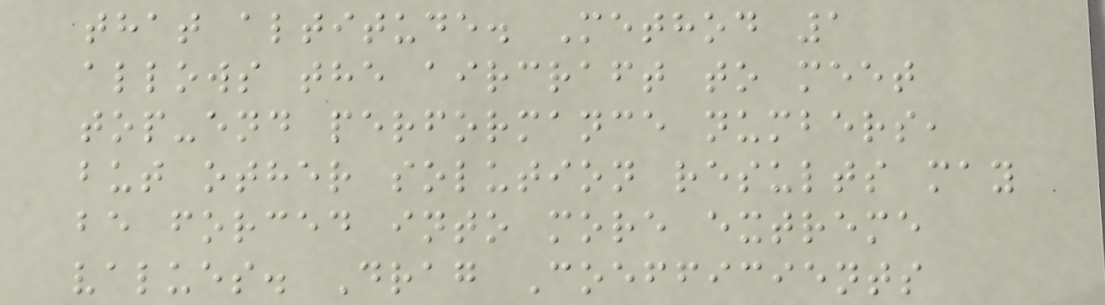that altitude. Method 1
allows the aircraft to meet
top-end performance numbers,
but other solution results may
be forced into more extreme
values. Drag Coefficients
